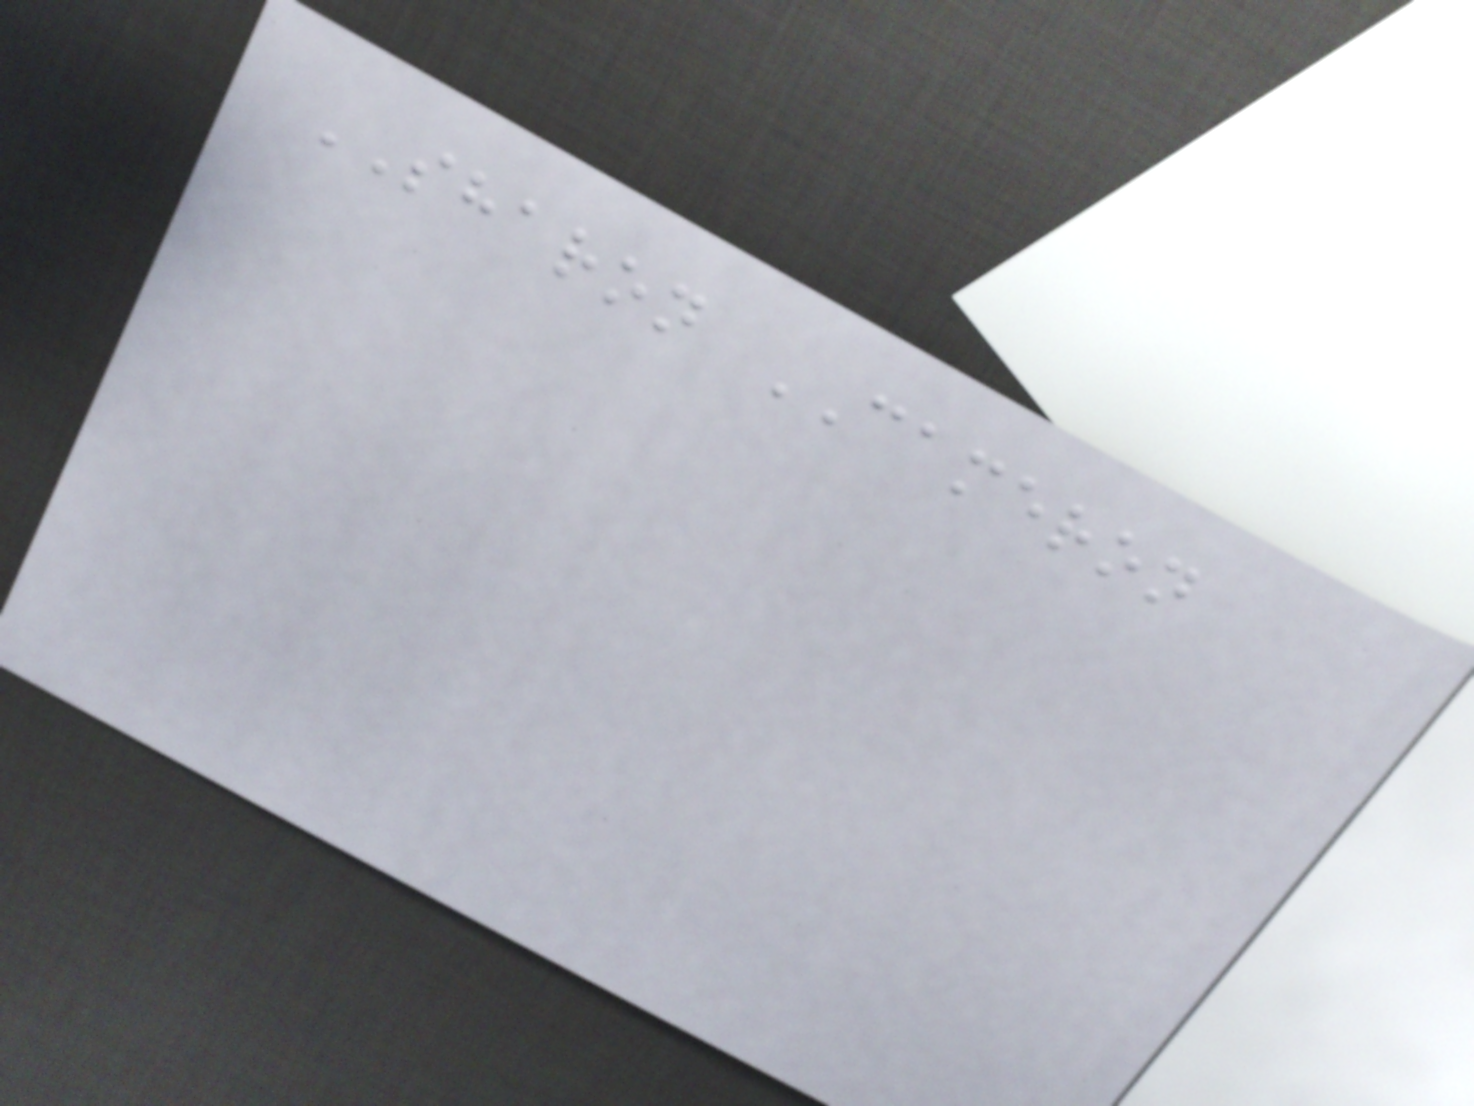SHARON CAMERON
